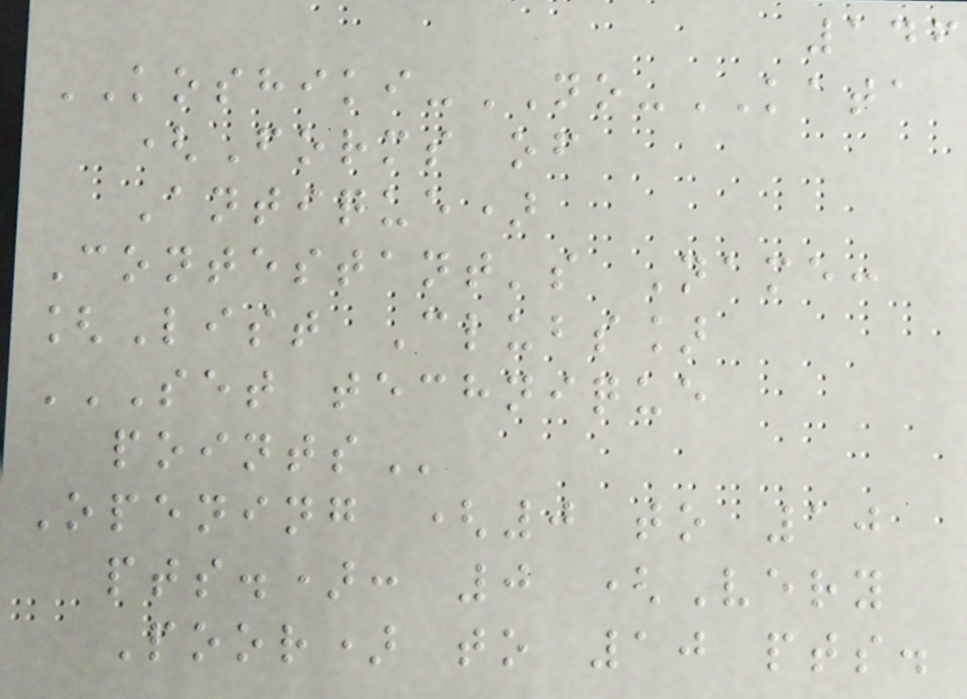146
KOSHIKI-NO-KATA
(Forms of
Antique)
Contestant's Name:
[List Clubs]
SET TECHNIQUE
POINTS
Opening (0 to 10
pts.): 0 (Very
Poor) to 10 pts.
